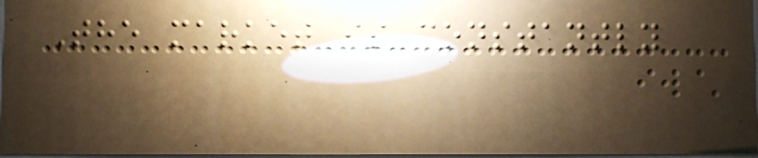The market is constantly
